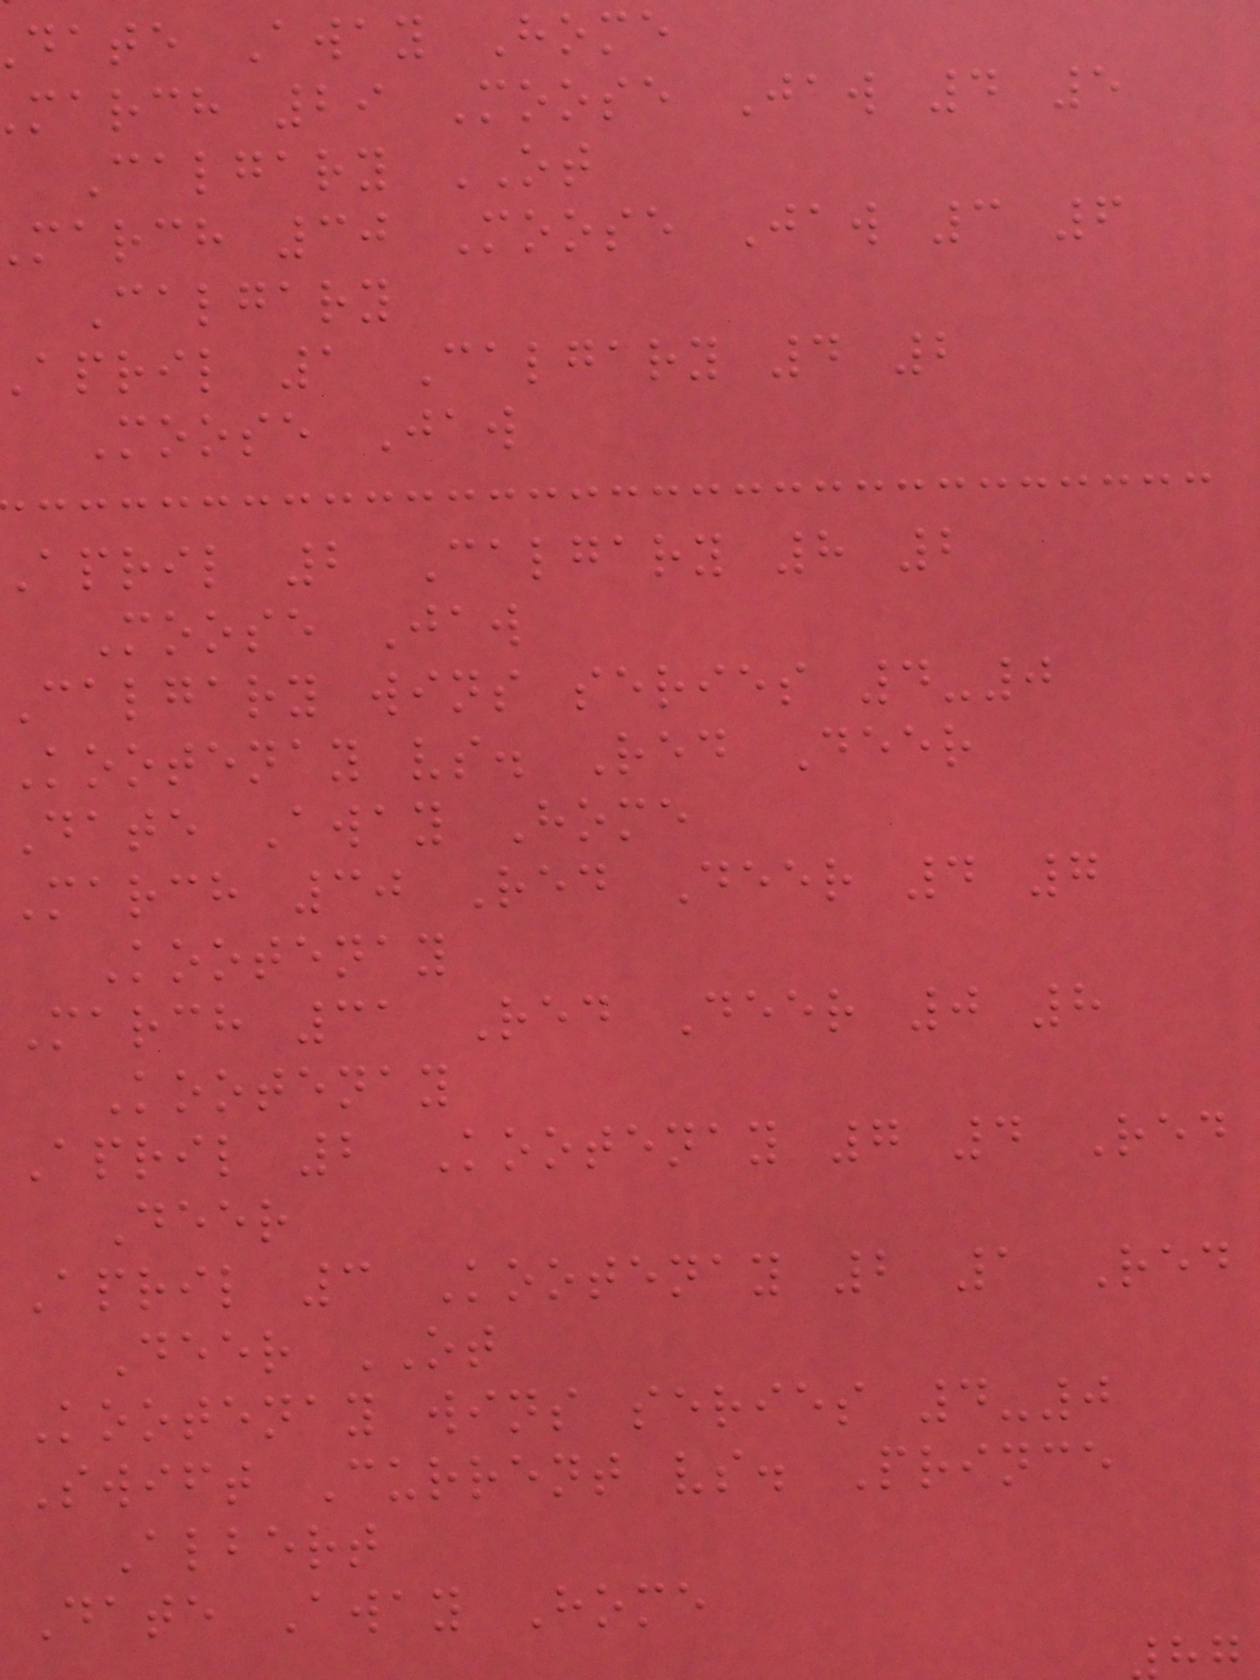date Away Home
march 29 Moose Jaw 4 5
Calgary OT
march 30 Moose Jaw 3 6
Calgary
april 1 Calgary 4 2
Moose Jaw
april 2 Calgary 8 2
Moose Jaw
Calgary wins series 4-0
Kootenay vs. Red Deer
Date Away Home
March 30 Red Deer 4 7
Kootenay
March 31 Red Deer 0 8
Kootenay
April 2 Kootenay 7 4 Red
Deer
April 3 Kootenay 2 1 Red
Deer OT
Kootenay wins series 4-0
Swift Current vs. Prince
Albert
Date Away Home
